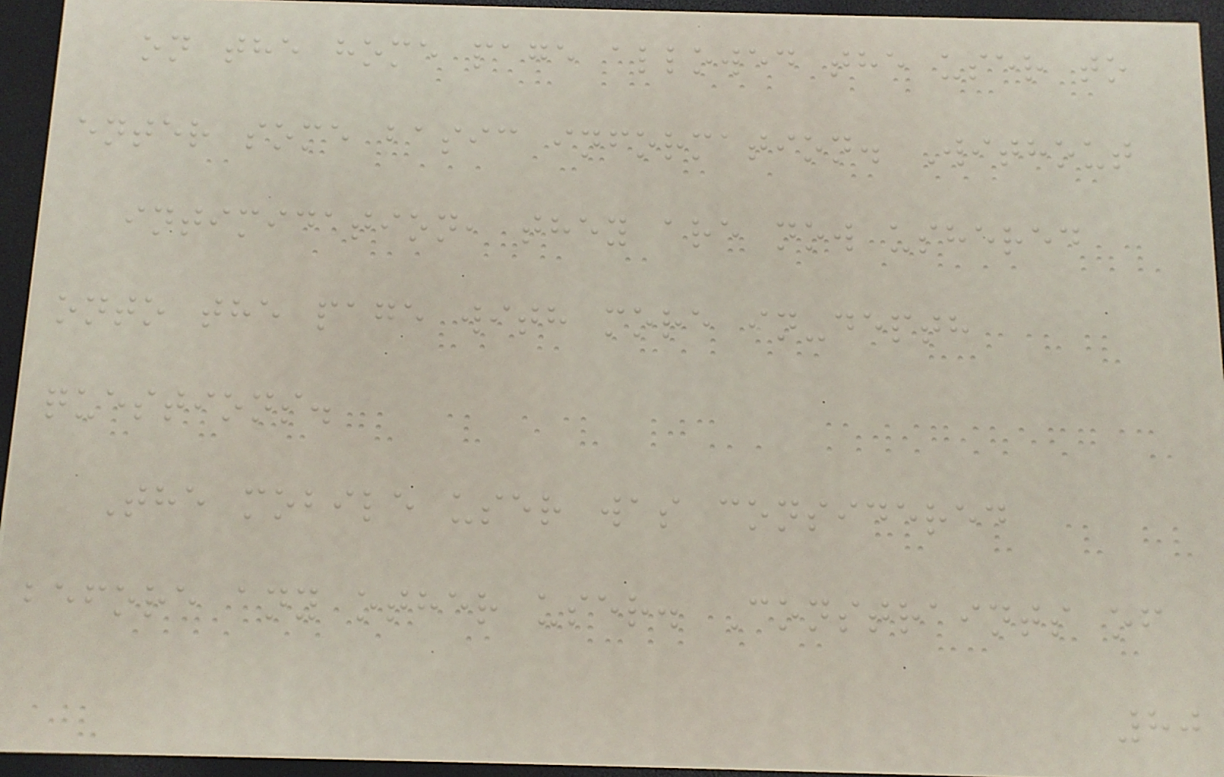on the home page allowed the user to
enter some basic information. Without
intimidation, they are now ushered
onto the page with more in-depth
questions.
The mobile user was considered
before any other user. Constraints of
80
